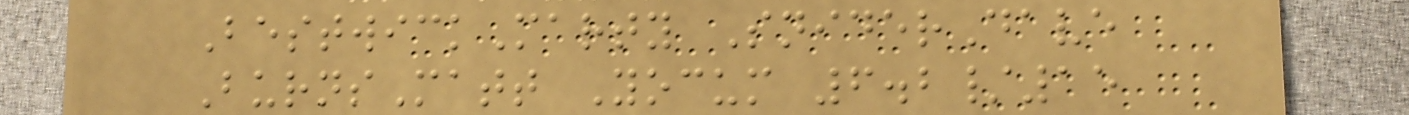BestwickMarty SniderDave
BurnsMatt Yocum 6.2/15
